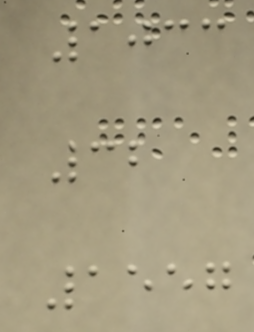1033
32
1557
